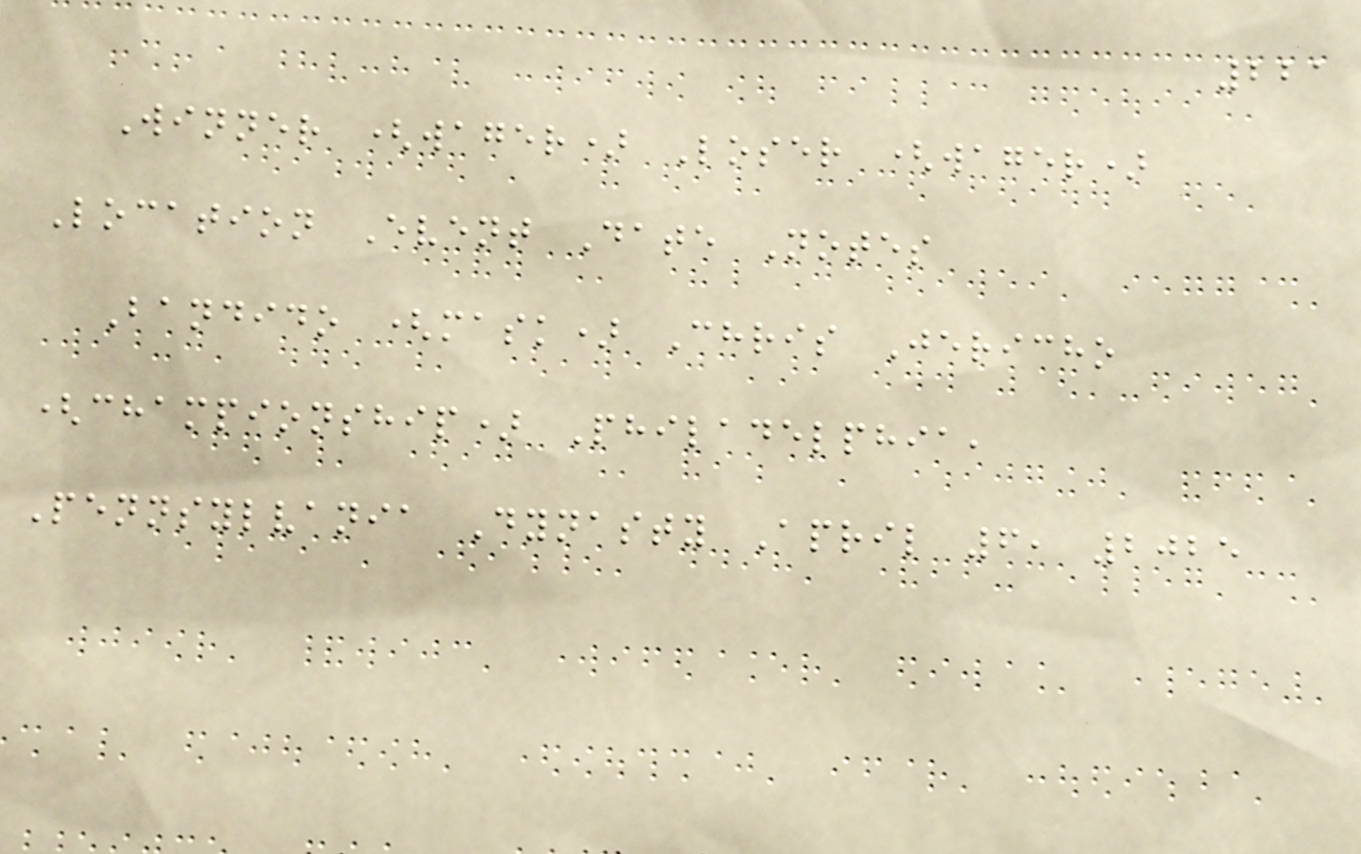221
Winner (wager) Loser (wager)
Location Event Date Notes
Bandido (mask) Chris Jericho
(championship) Philadelphia,
Pennsylvania Dynasty April 6, 2025
